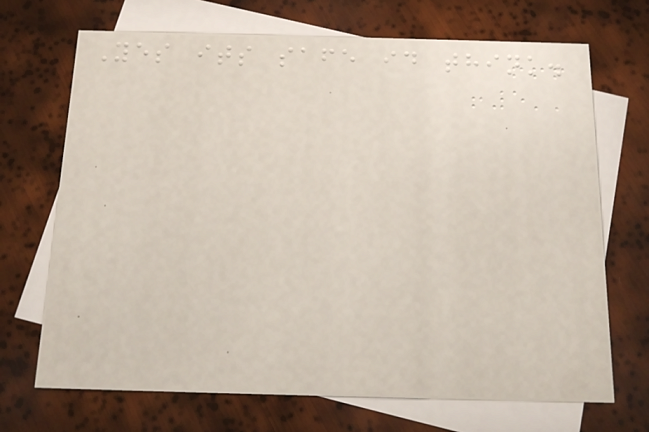Yes its safe id think.
